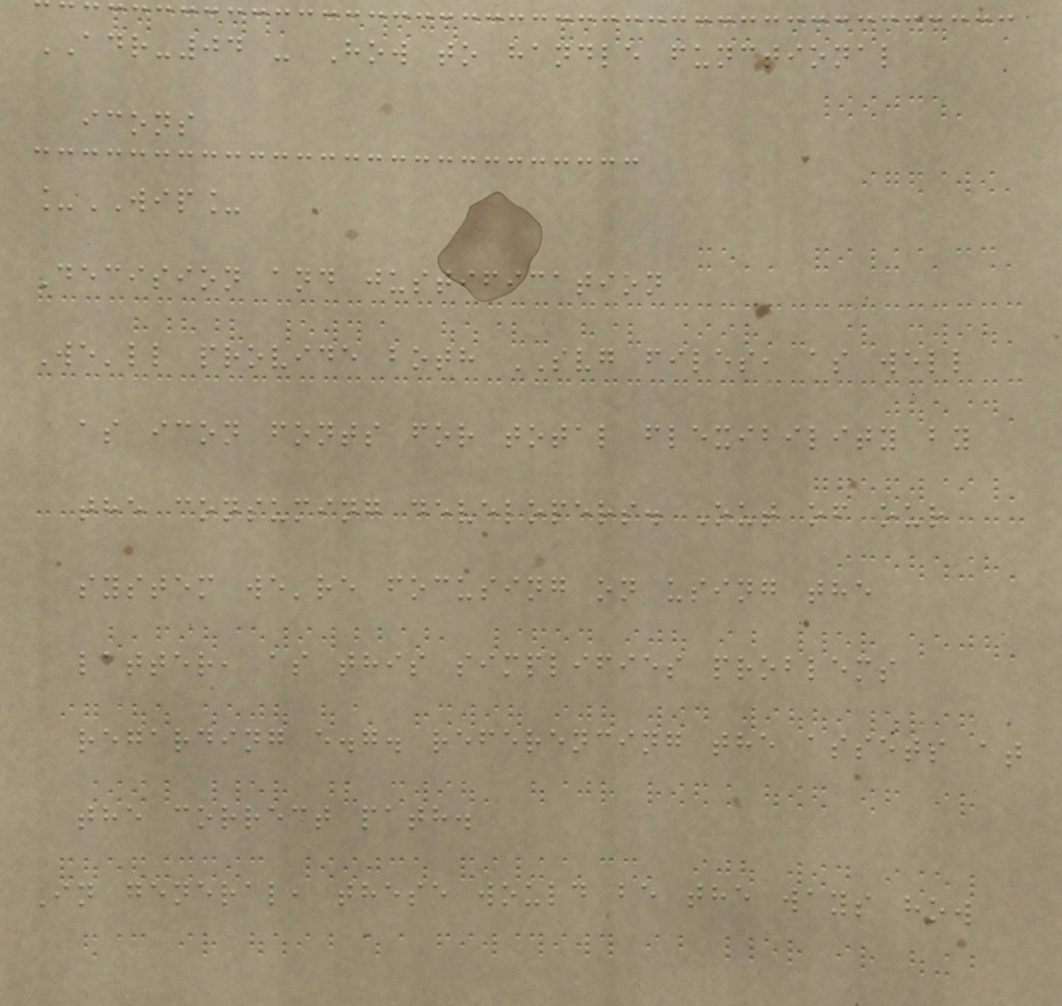ADR-04 - How to handle functional
icons
_WIP_
Decision and justification
We'll provide both SVG files, as well
as icon fonts for total flexibility by
the consuming developers. Out of our
system we're focusing on using the
latter, as this simplifies problems
regarding e.g. referencing the assets at
the correct path.
In general, these would be the ways how
